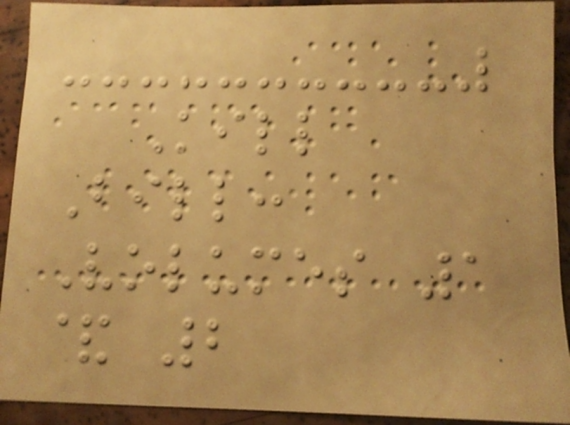Kill
Bill:
Volumes 1
& 2
